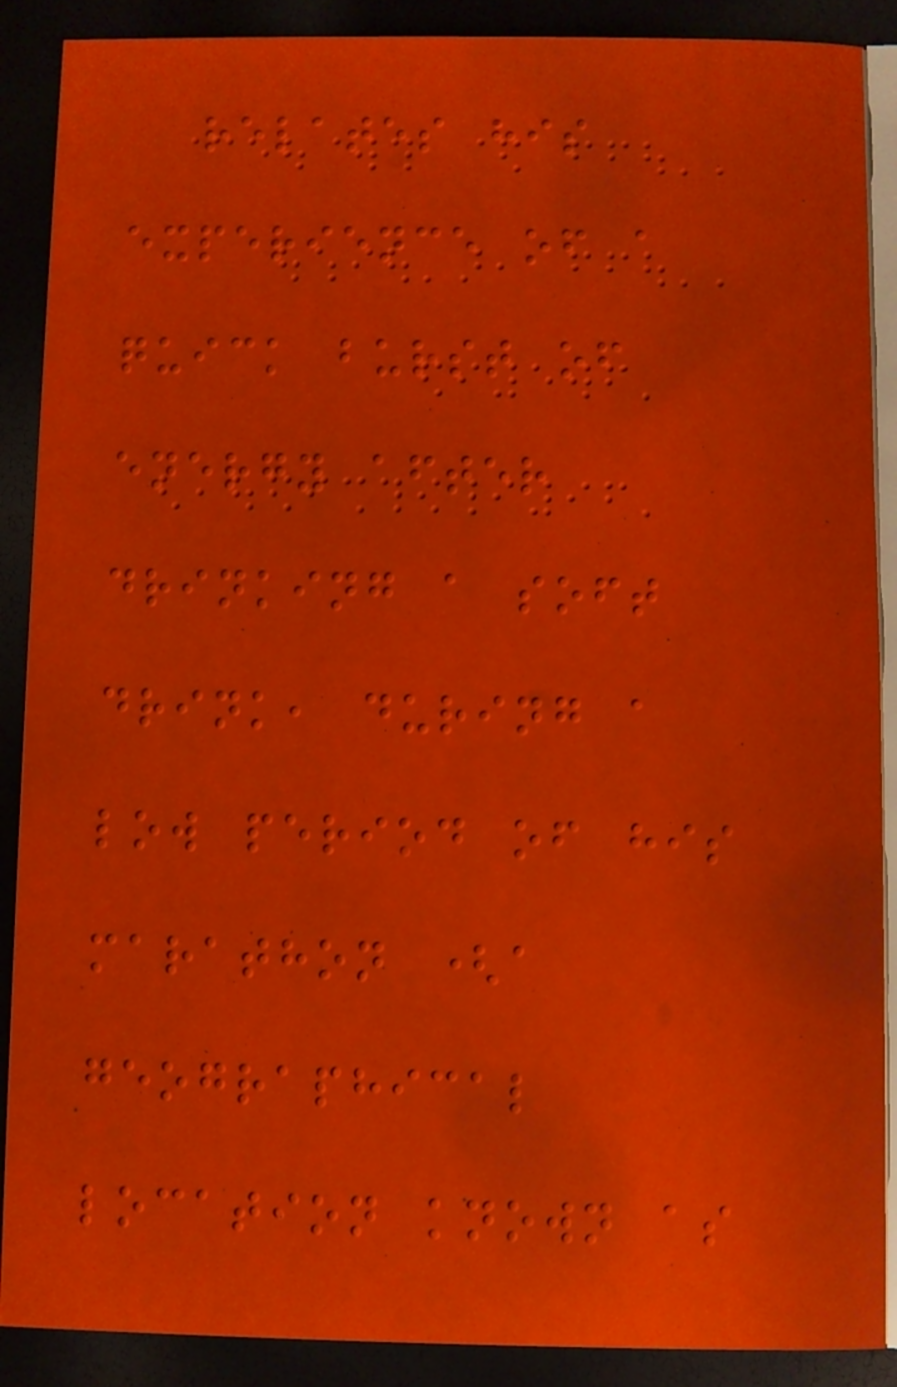relates his
experience of a
quick burst of
energy after
drinking a soft
drink, during a
low period of his
marathon (a
geographical
location known as
